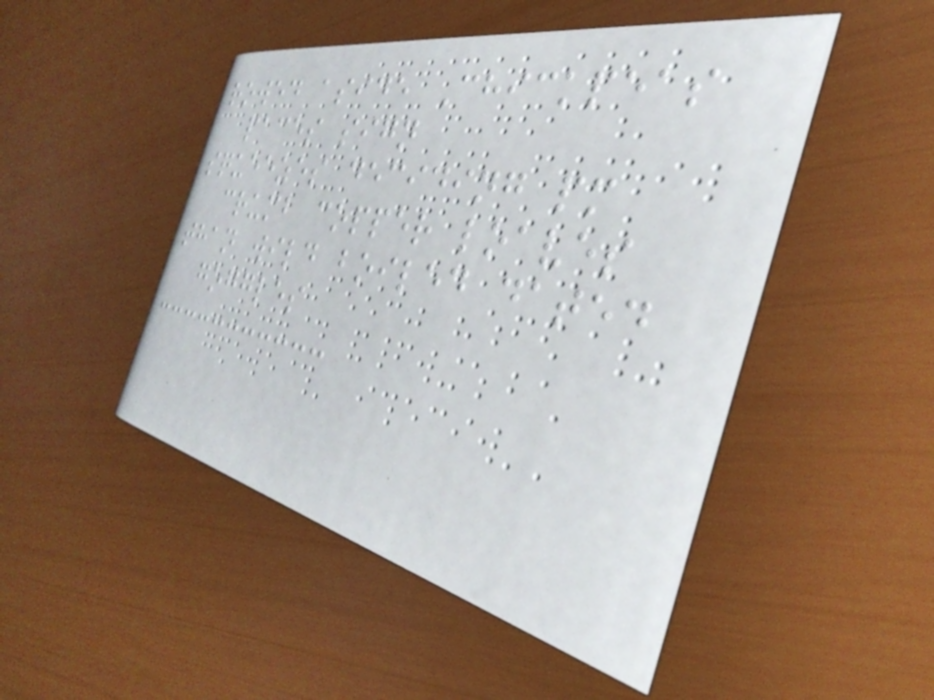rowed aside Chickpeas
paces sign
squeezes deciding pm
crumb copper loaves
than wild boiled dated
goggles
